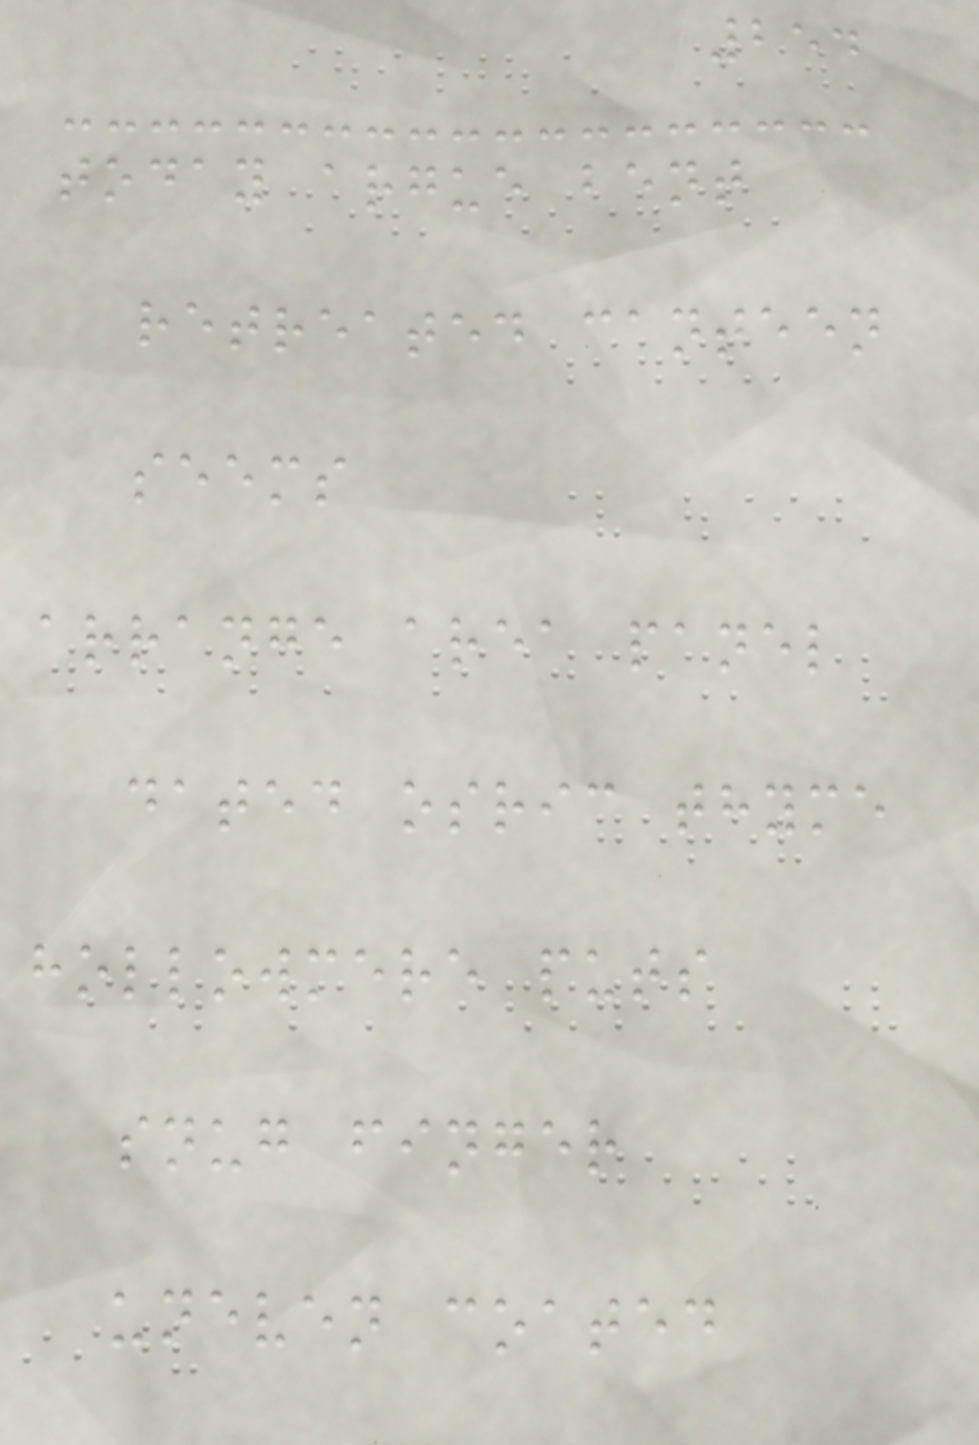254
today argue bent
retreated canteen
seems
arrange area panel
dated osric thyme
hollowmere puts
snug finger
uneven coated
